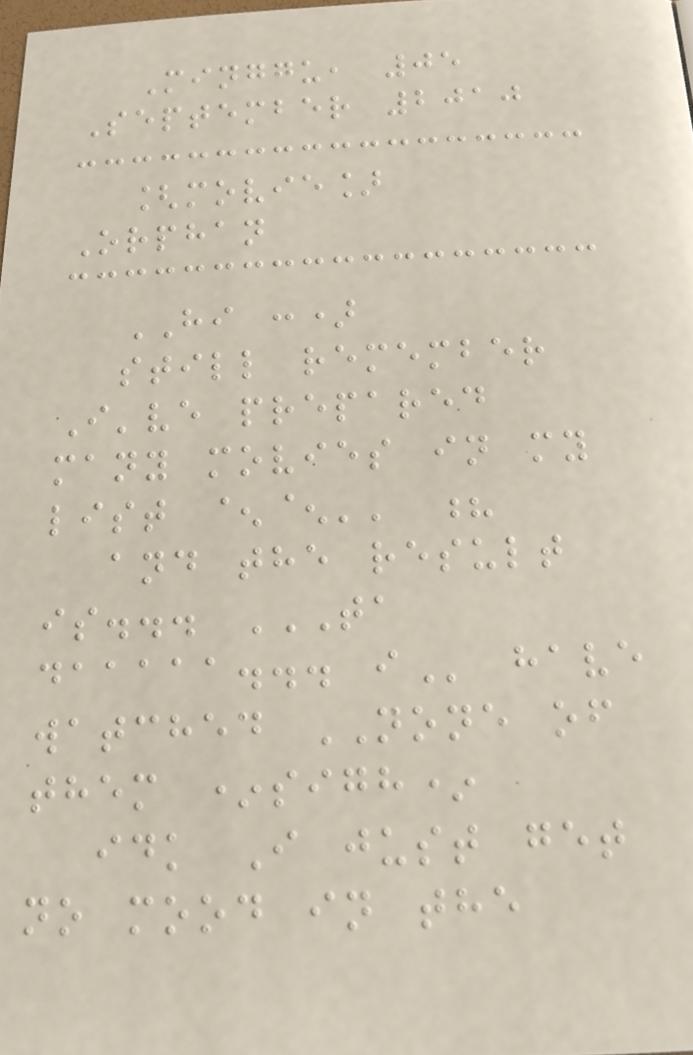Minggu, 05
September 2010
[movie]
Orphan
HI :)
still remember
I've prepared
many movies in my
list ^^'' ?
and the result
is... TA
DAAAAA... I have
watched NONE of
them *sigh*
idk I just get
no mood in the
